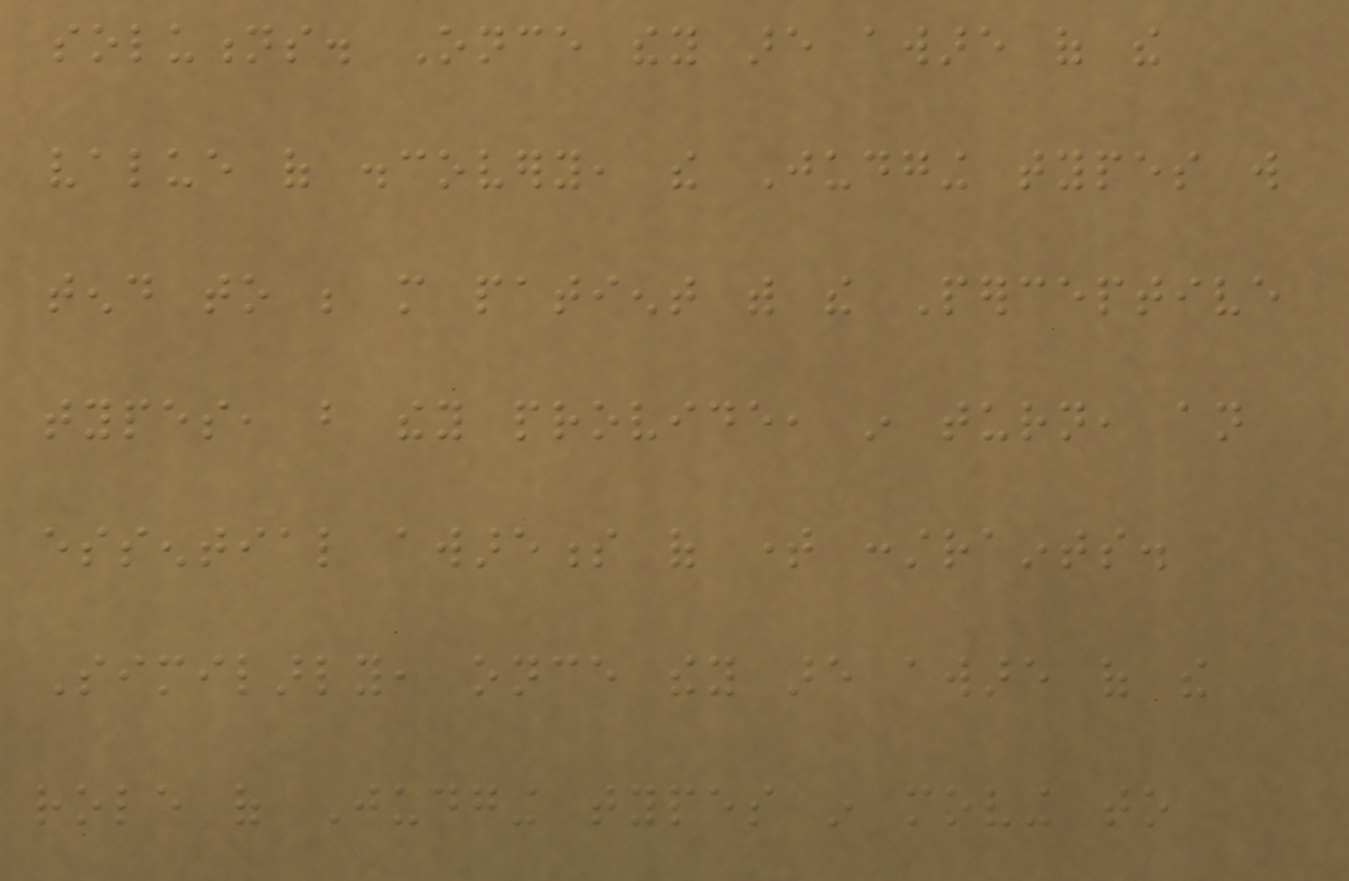solutions. Once they are aware of the
value of discovery, the Judging types will
tend to be more patient with the Perceptive
types, but they provide, in turn, an
essential awareness of time constraints.
Similarly, once they are aware of the
role of Judging types in moving to
